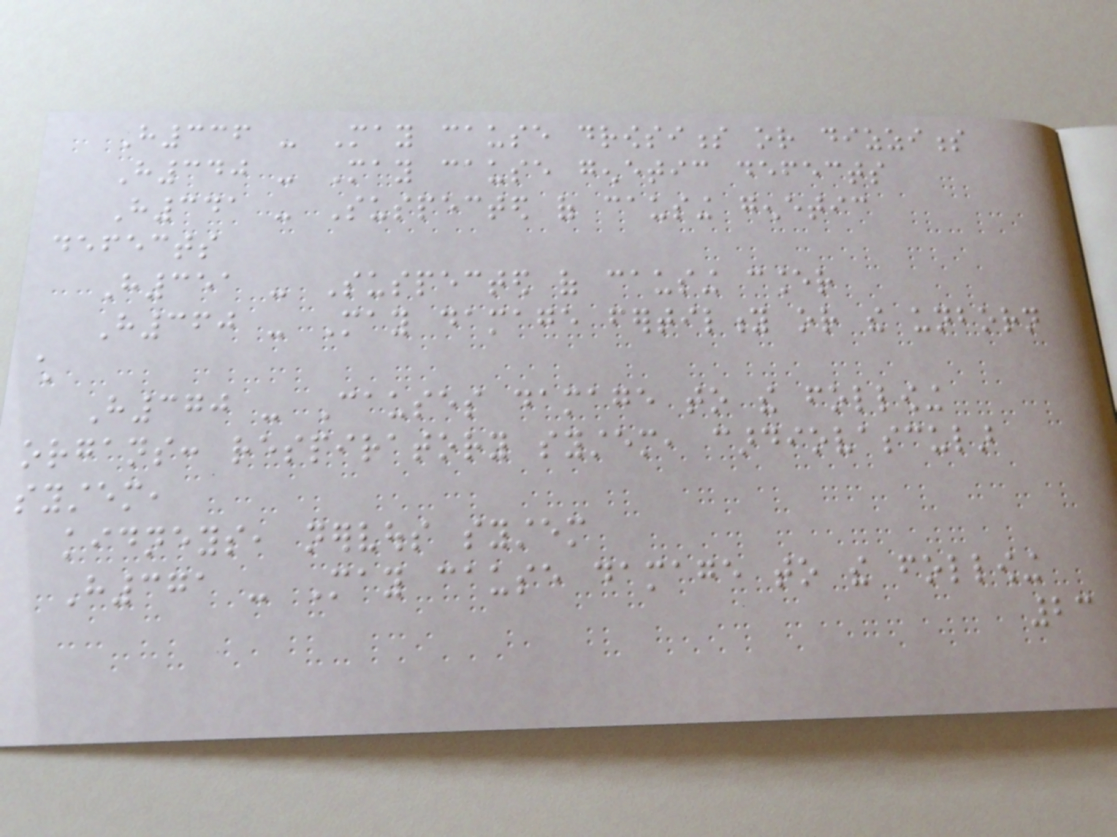H336 - May cause drowsiness or dizziness
H340 - May cause genetic defects
H341 - Suspected of causing genetic
defects
H351 - Suspected of causing cancer
H360 - May damage fertility or the unborn
child
H370 - Causes damage to the following
organs: respiratory system, cardiovascular
system,
kidneys, nervous system
H371 - May cause damage to the following
23
